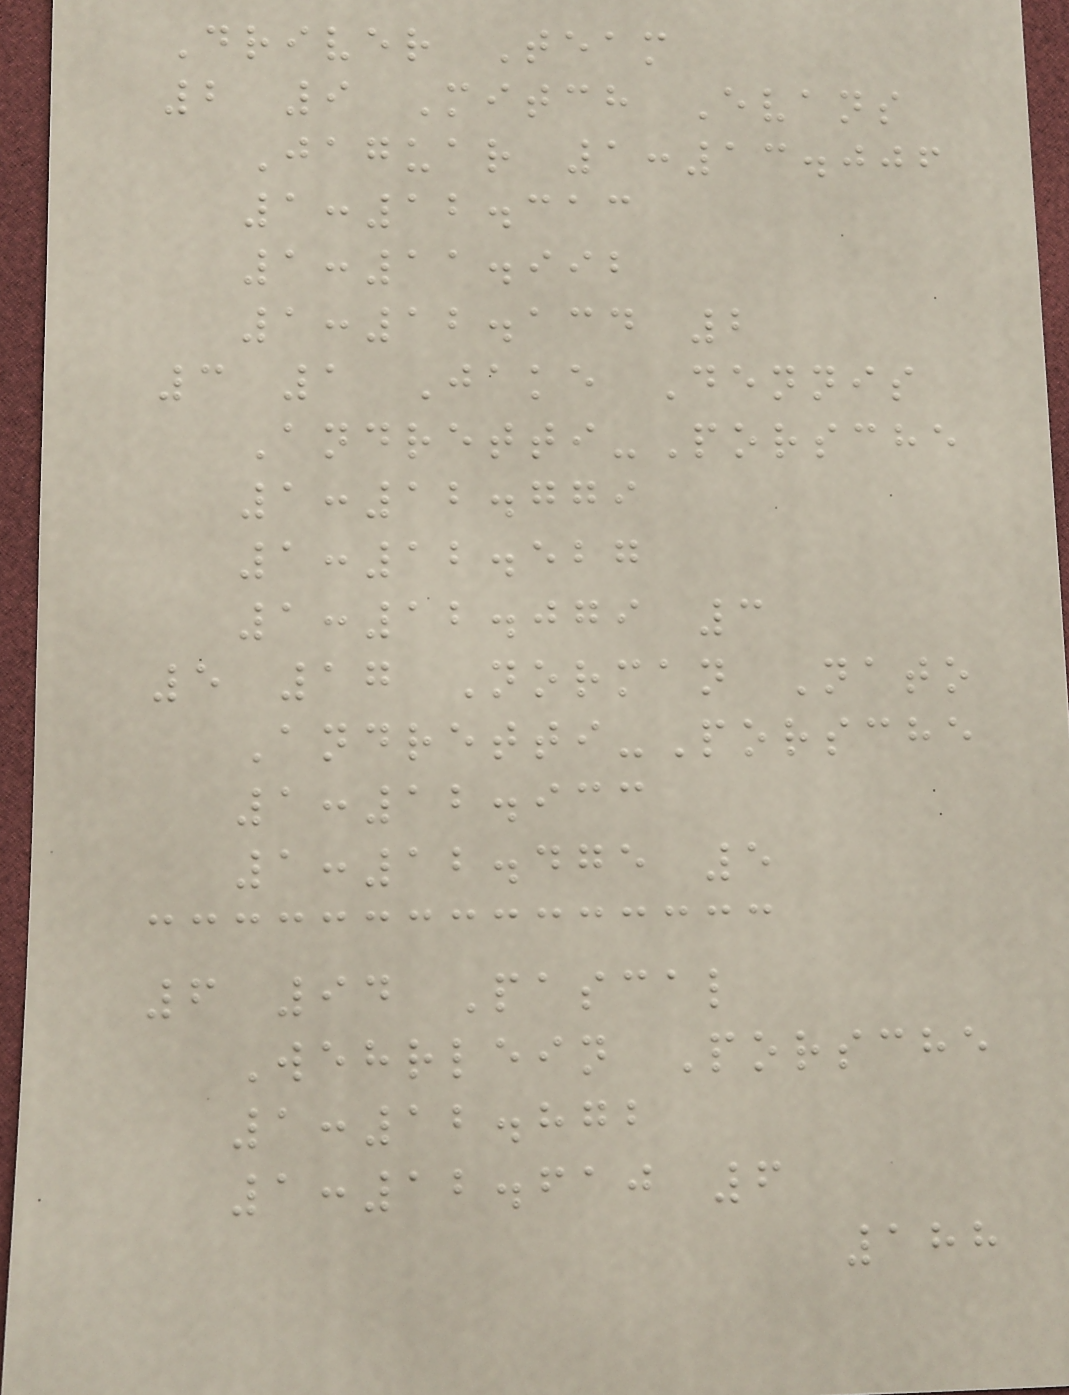Driver Team
2 9 Mitch Evans
Jaguar 1:13.006
1:12.313
1:11.992
1:12.134 2
3 1 Jake Dennis
Andretti-Porsche
1:12.779
1:12.527
1:12.079 3
5 17 Norman Nato
Andretti-Porsche
1:12.933
1:12.475 5
6 94 Pascal
Wehrlein Porsche
1:12.872
1:12.610 6
188
